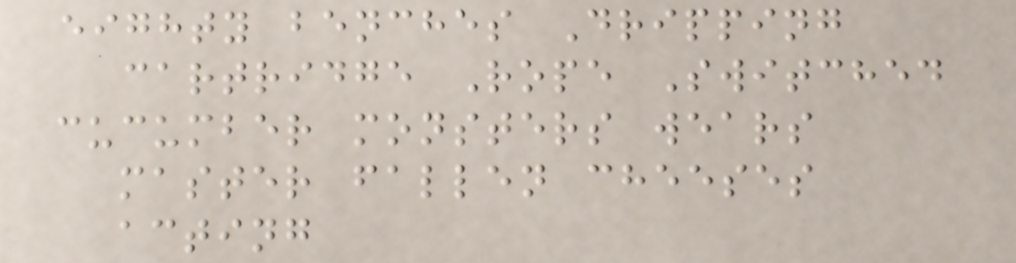eighty benches Dripping
cartridge Rope Switched
cucumber monsters wears
master fallen cheeses
acting
